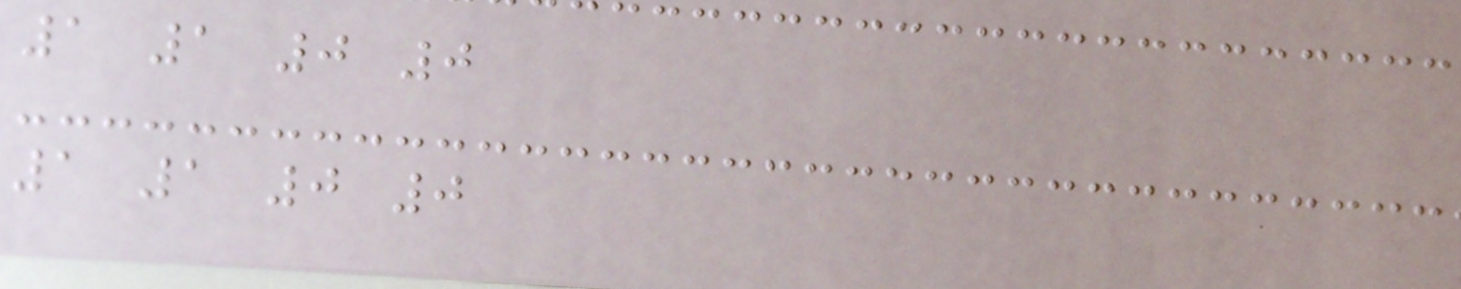1 1 0 0
1 1 0 0
